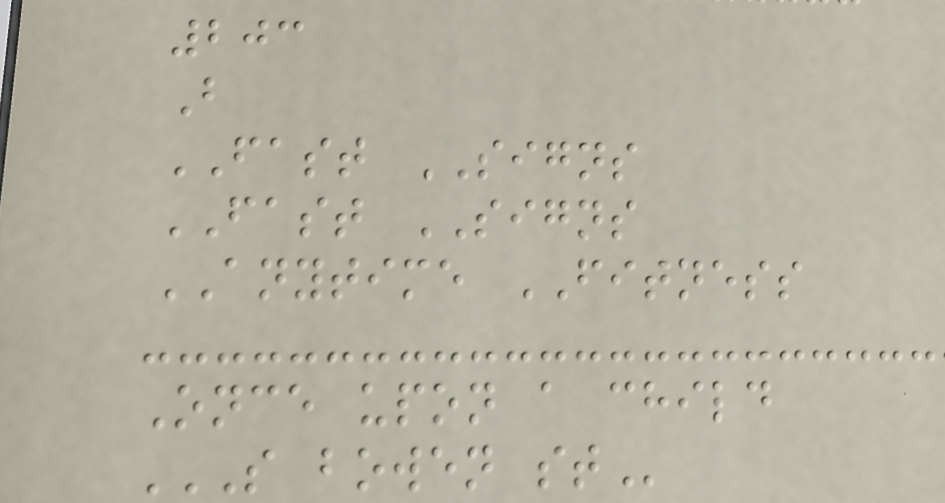203
B
FAST SIGNS
FAST SIGNS
ANYTIME FITNESS
Once upon a child
S BOWEN ST
